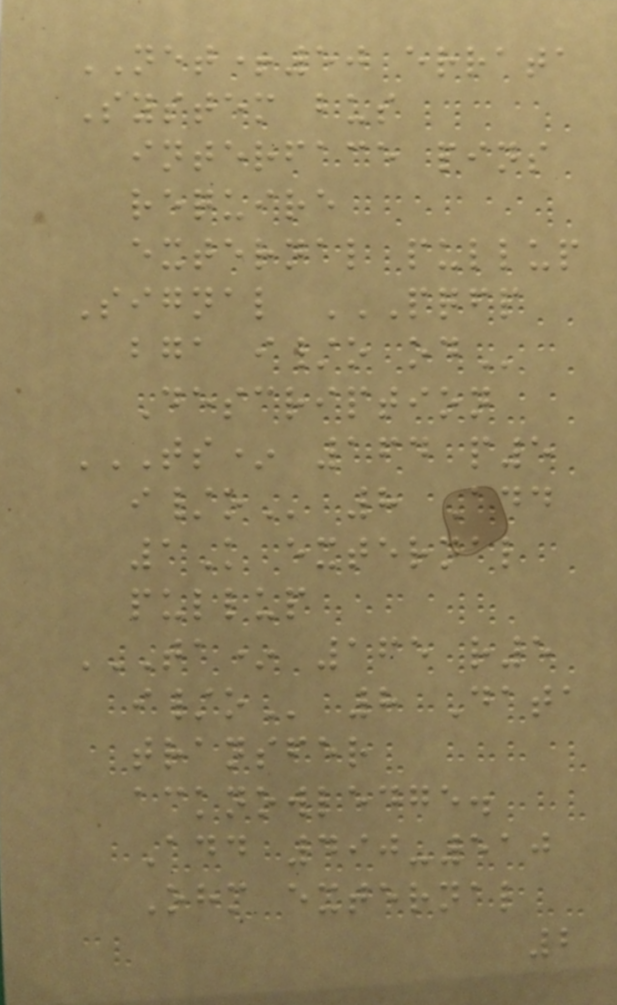NET+50 errata
System bus
interface pins
require
external pullup
Signal PQFP
BGA I/O OD
Description
TS* 164 P5
I/O 8 Add
1K external
pullup
TA* 165 R5
I/O 8 Data
transfer
acknowledge.
Add 490-510
Ohm external
2
